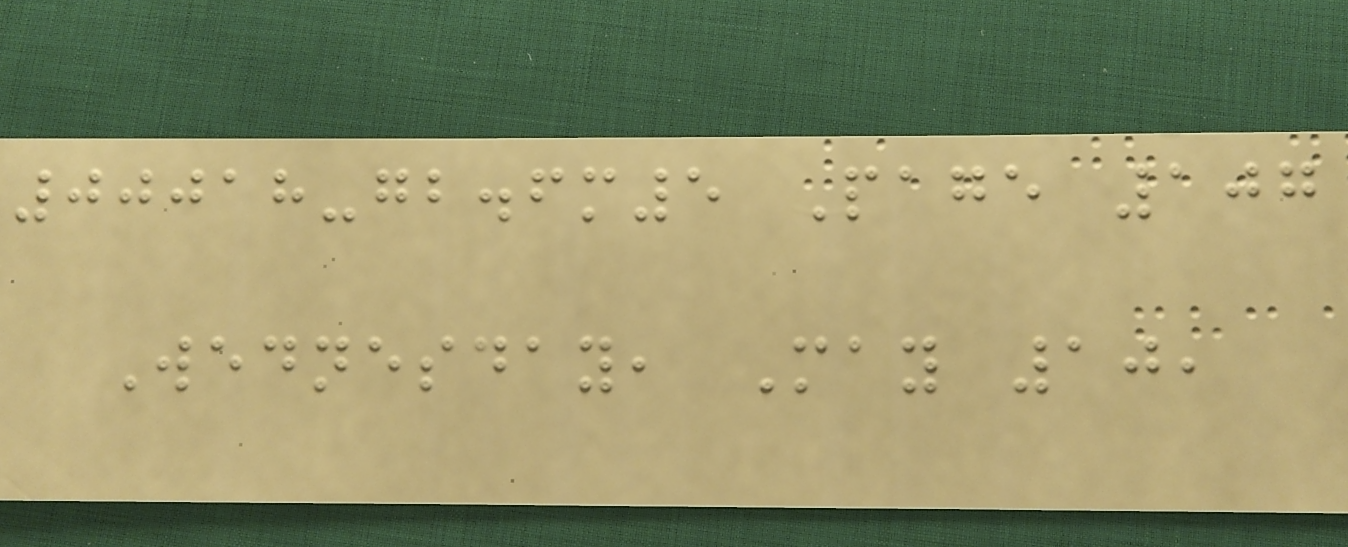00018-gb.fm5 Page 107
Wednesday, May 10,
